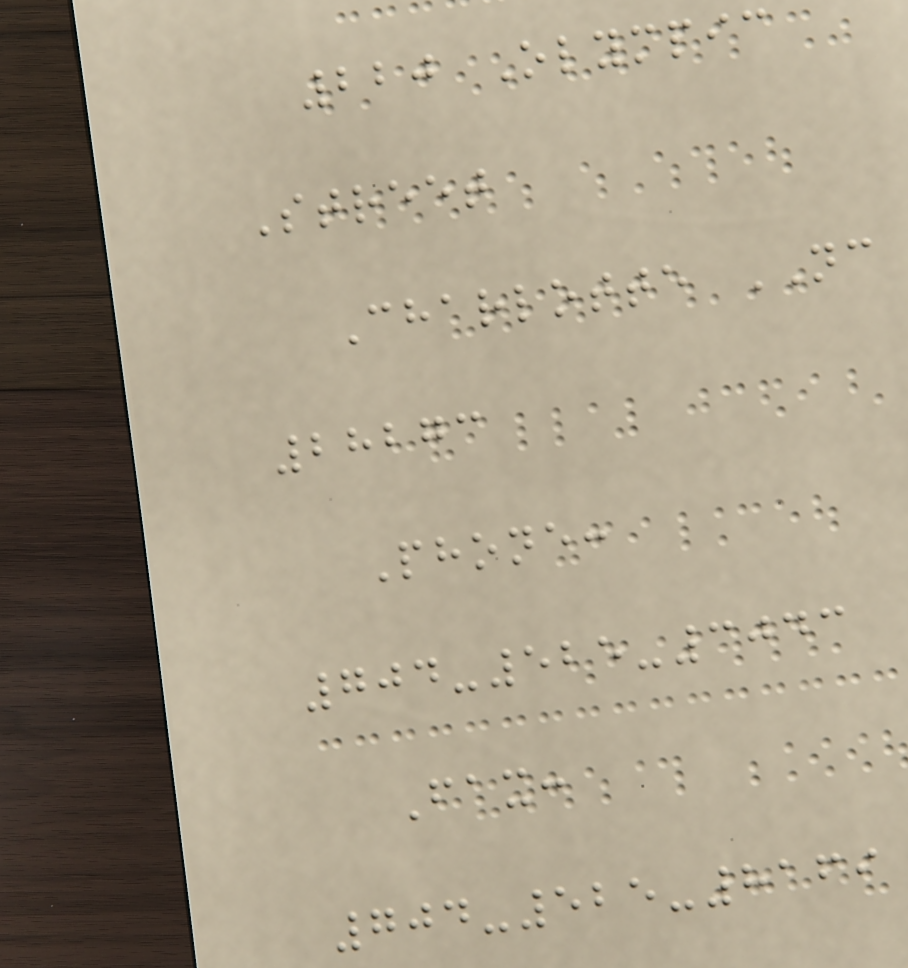220 Olympic
Street
Charlotte NC
28273
Phone:
704-525-3043
Fax:
704-525-8169
